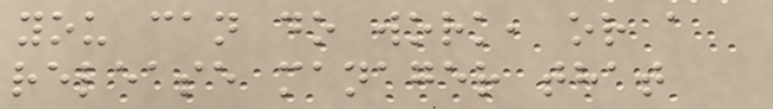you can do work, or a
release manager that
